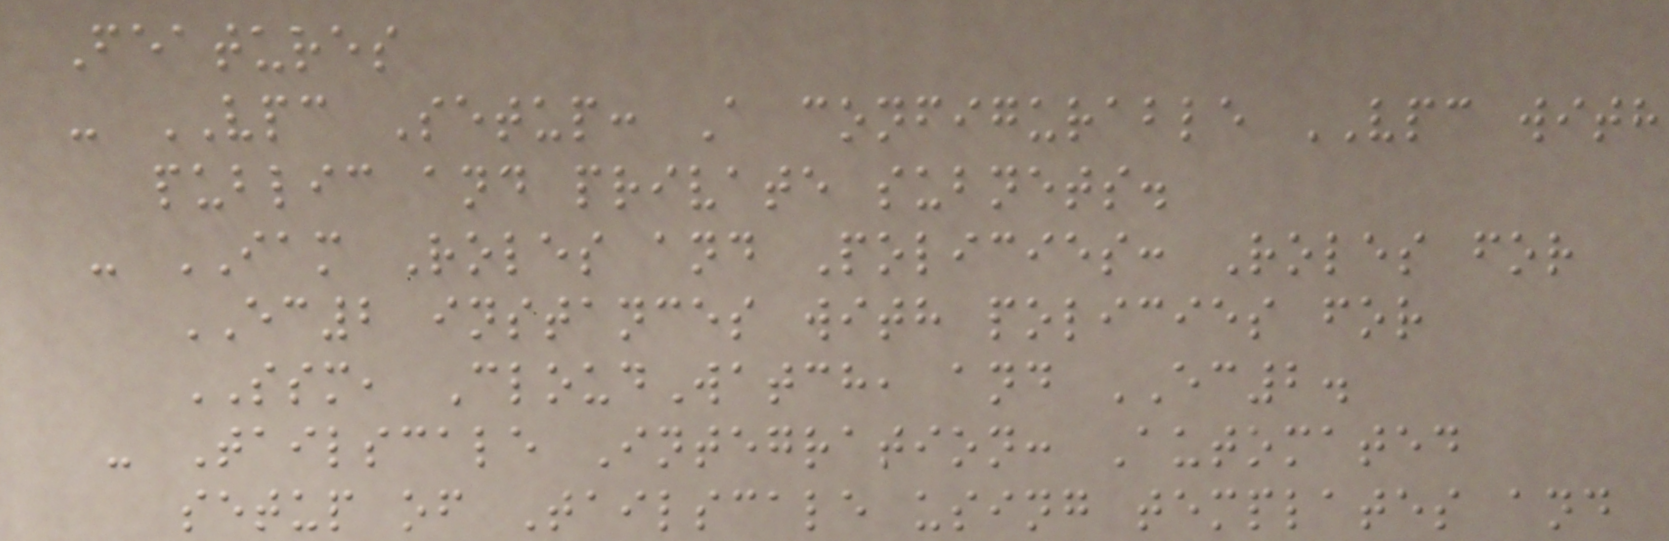Features
- VPC Setup: A configurable VPC with
public and private subnets.
- IAM Roles and Policies: Roles for
EC2 instances with policies for
SSM, CloudWatch, and EC2.
- Tailscale Integration: Automated
setup of Tailscale using templates and
